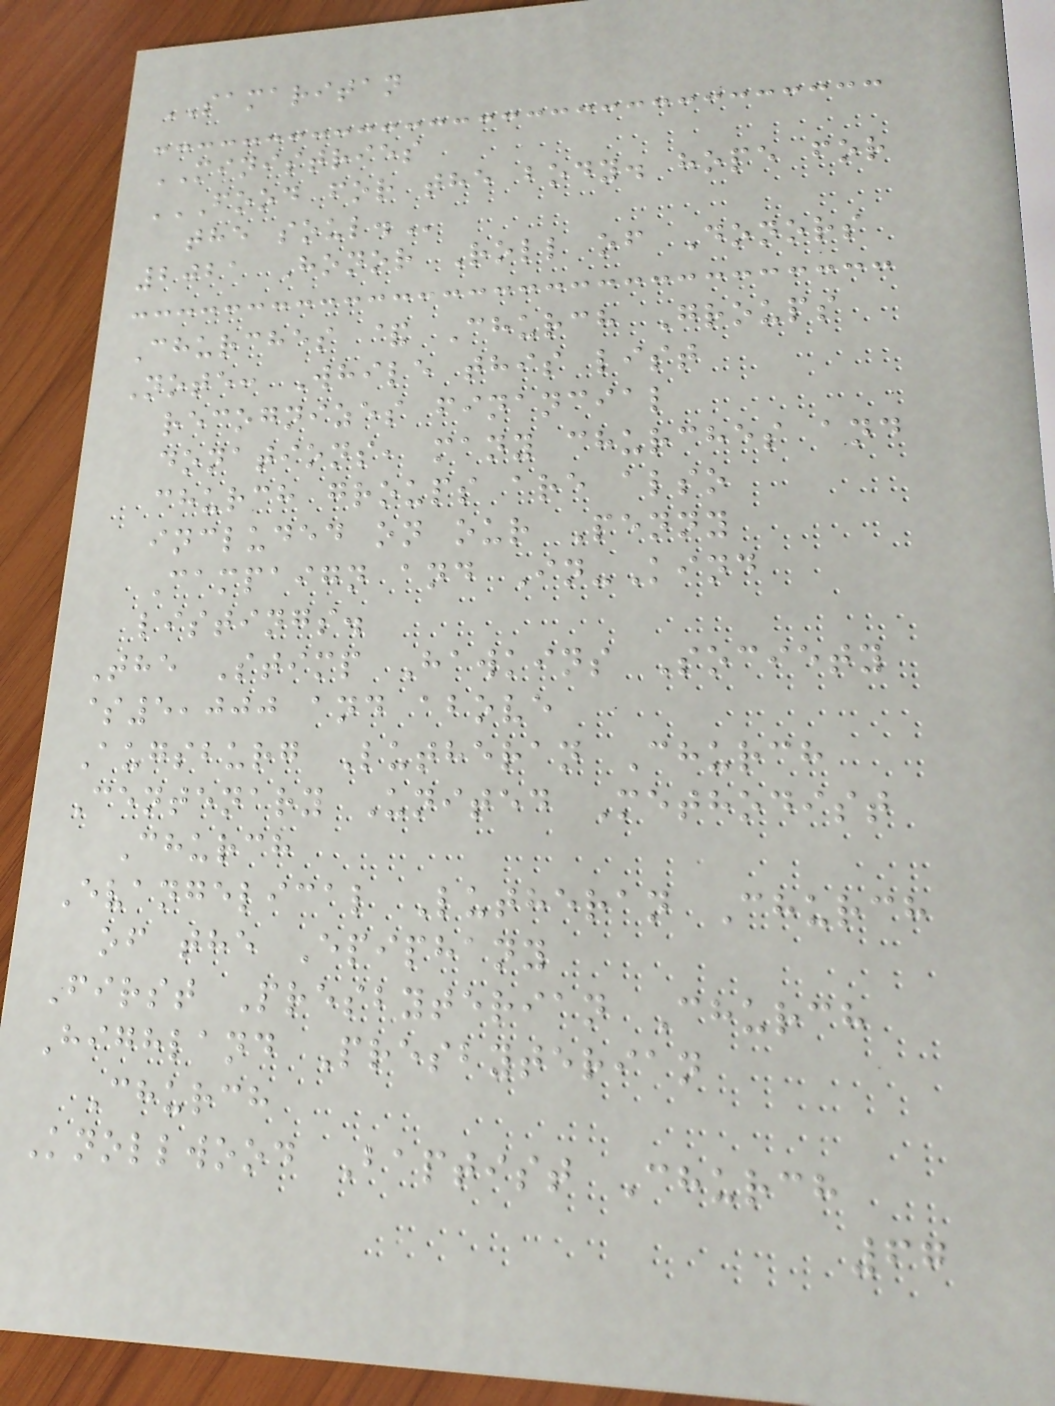SAMARITAN
MINISTRIES
FOOD FOR THE BODY. HOPE FOR
THE SOUL.
2021 Honor Roll of Donors
Churches & Church Groups
Note: While this list
recognizes financial
donations, many churches and
church groups are also
included on our Penny
Campaign and In-Kind
listings.
The Stimp Hawkins Society
$5,000 and above
Augsburg Lutheran Church
Centenary United Methodist
Church
Evangelical Lutheran Church
of the Epiphany
First Presbyterian Church
Highland Presbyterian
Church
Knollwood Baptist Church
67
